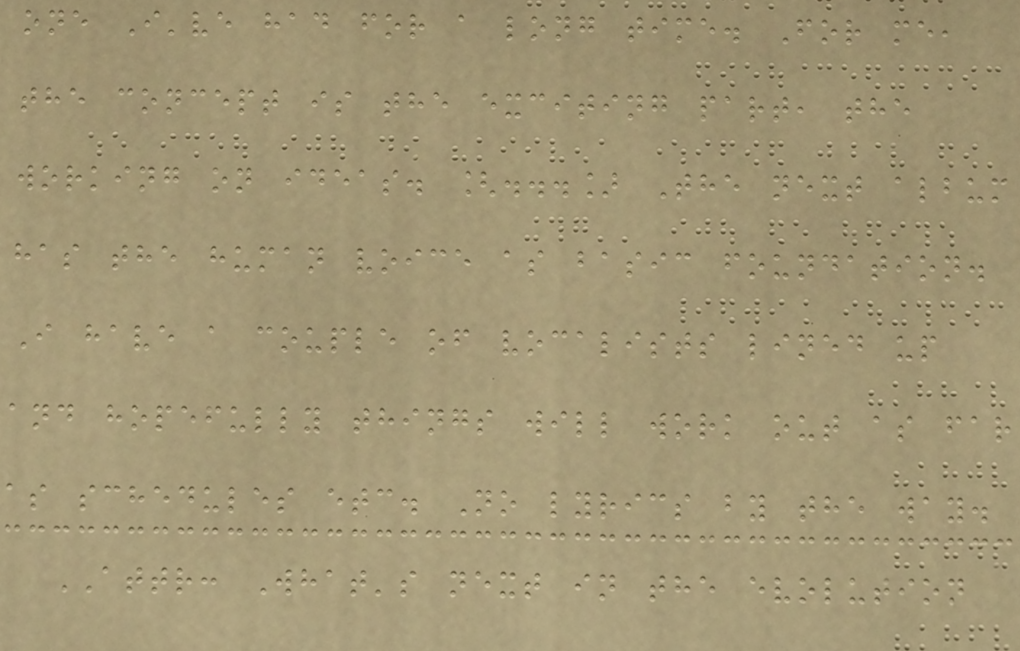one I've had for a long time. For me,
the concept is the exciting part, the
working on ideas. [...] The next album
has the human voice as basic foundation.
I have a couple of vocalists lined up
and hopefully things will work out as far
as schedules etc. No lyrics by the way.
ATTR: What's next in the evolution
